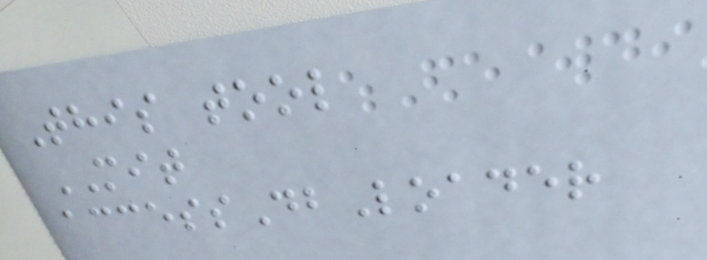This tool
MIT
accessDbLoader
